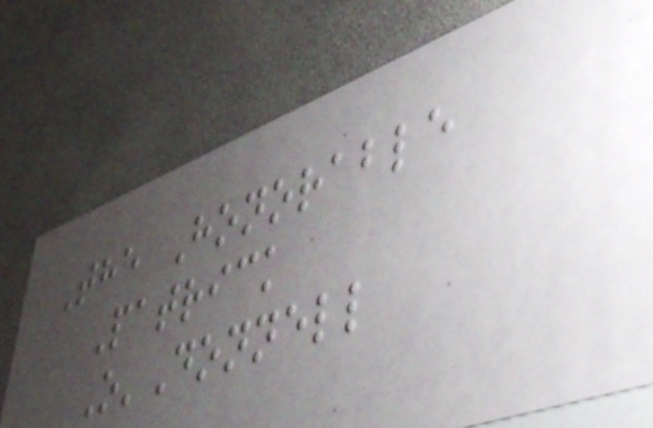The Honorable
Patrick
O'Donnell
